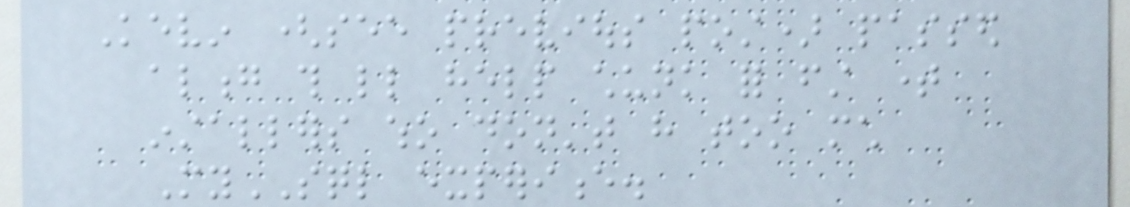Kevin (see previous post) passed
along this little help chunk for first time
installers who don't have too much
MySQL experience.
